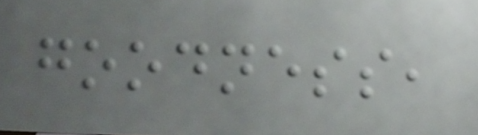goodness,
